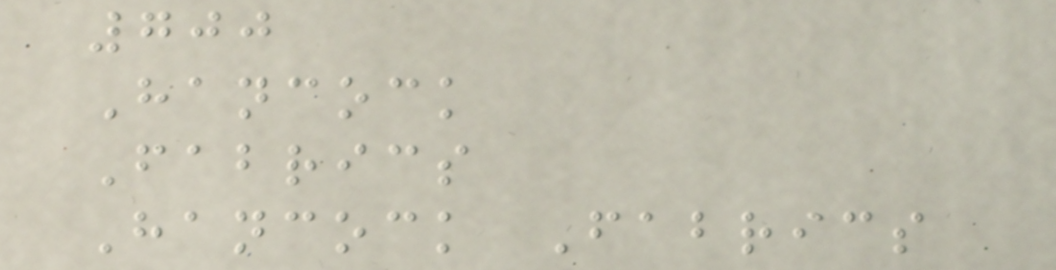700
Hancock
Fabrics
Hancock Fabrics
